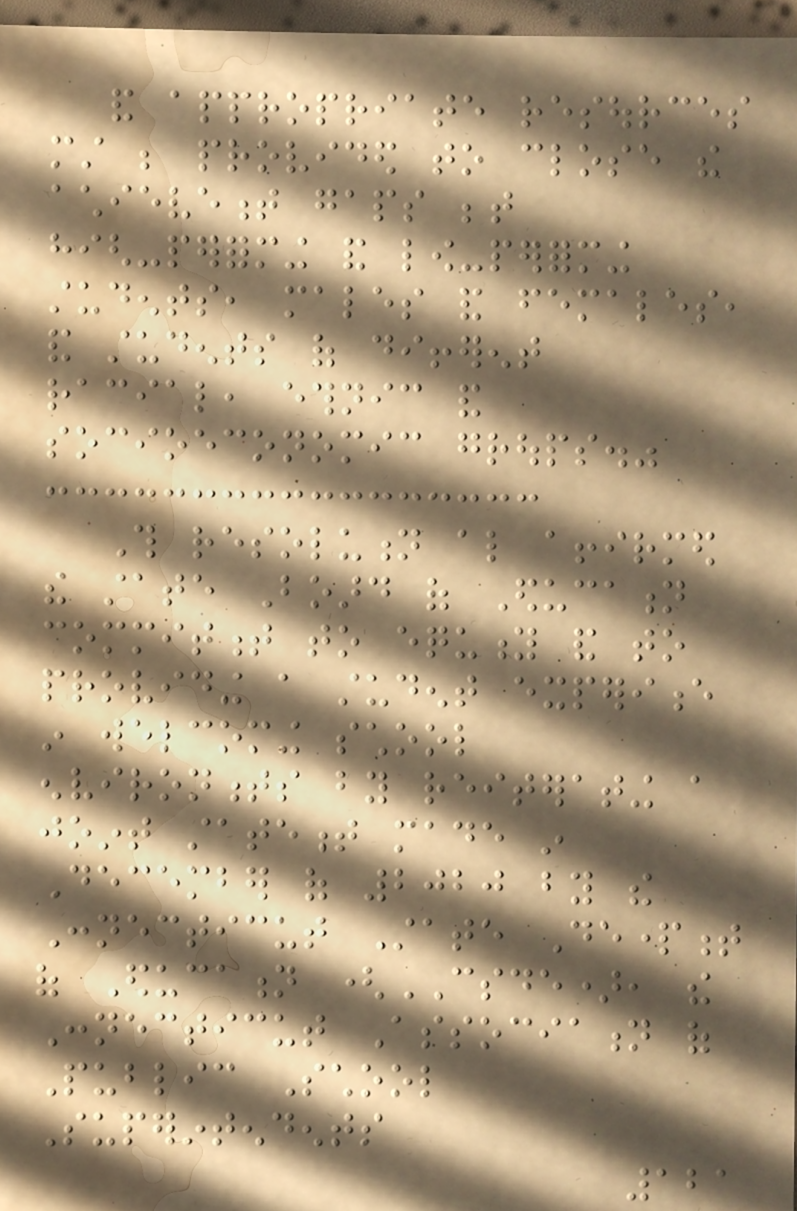and appropriate resources
must be provided to close the
achievement gaps between
high-performing and low-performing
students, males and females,
and students of different
racial, ethnic and
socioeconomic groups."
This resolution also affirmed
the state Board of Education
commitment to equity and to
providing a student experience
in welcoming school
environments by reiterating a
joint statement made in
December of 2020 by the
Connecticut State Department
of Education (CSDE), the
Connecticut Association of
Public School
Superintendents
121
